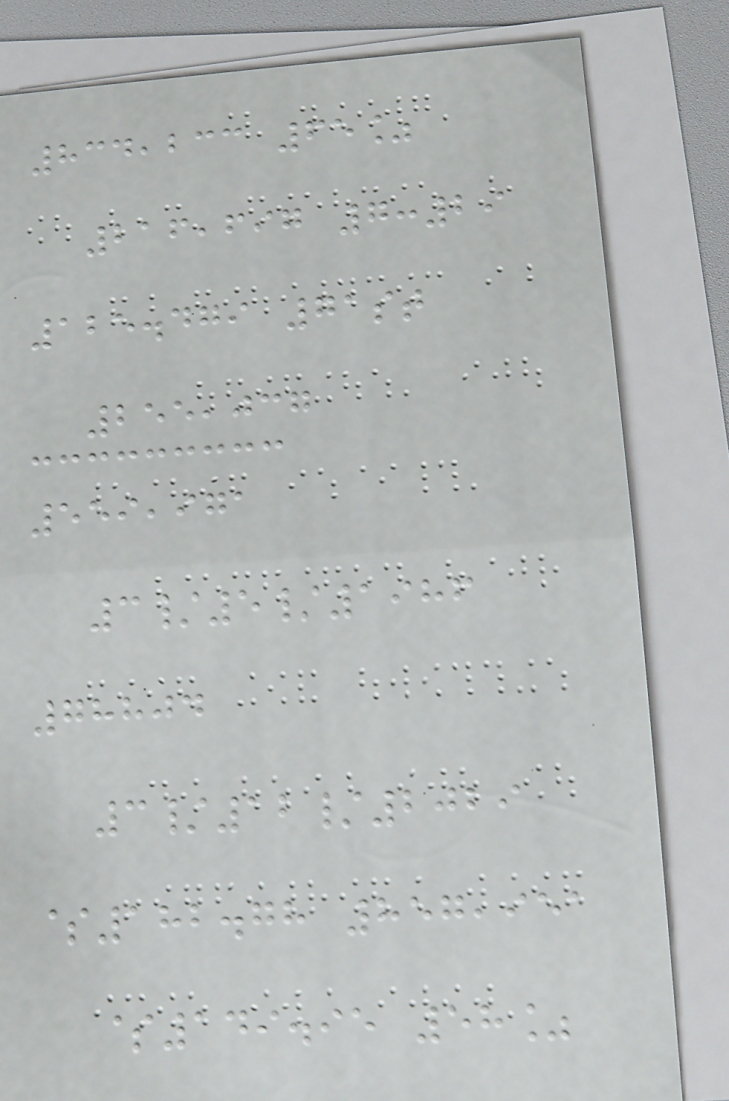834,233 65%
216,697 7:29
125.479 71st
255,037
559,971
3/5/1986
78804
3/12/2029
$182.78 857,951
$149.95 58%
